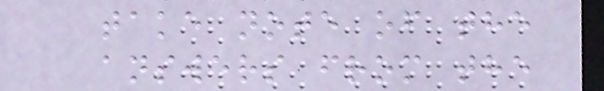take note of the
answers from the
